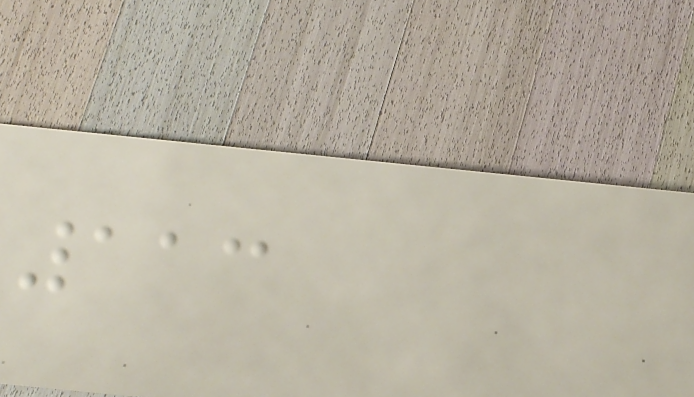113
